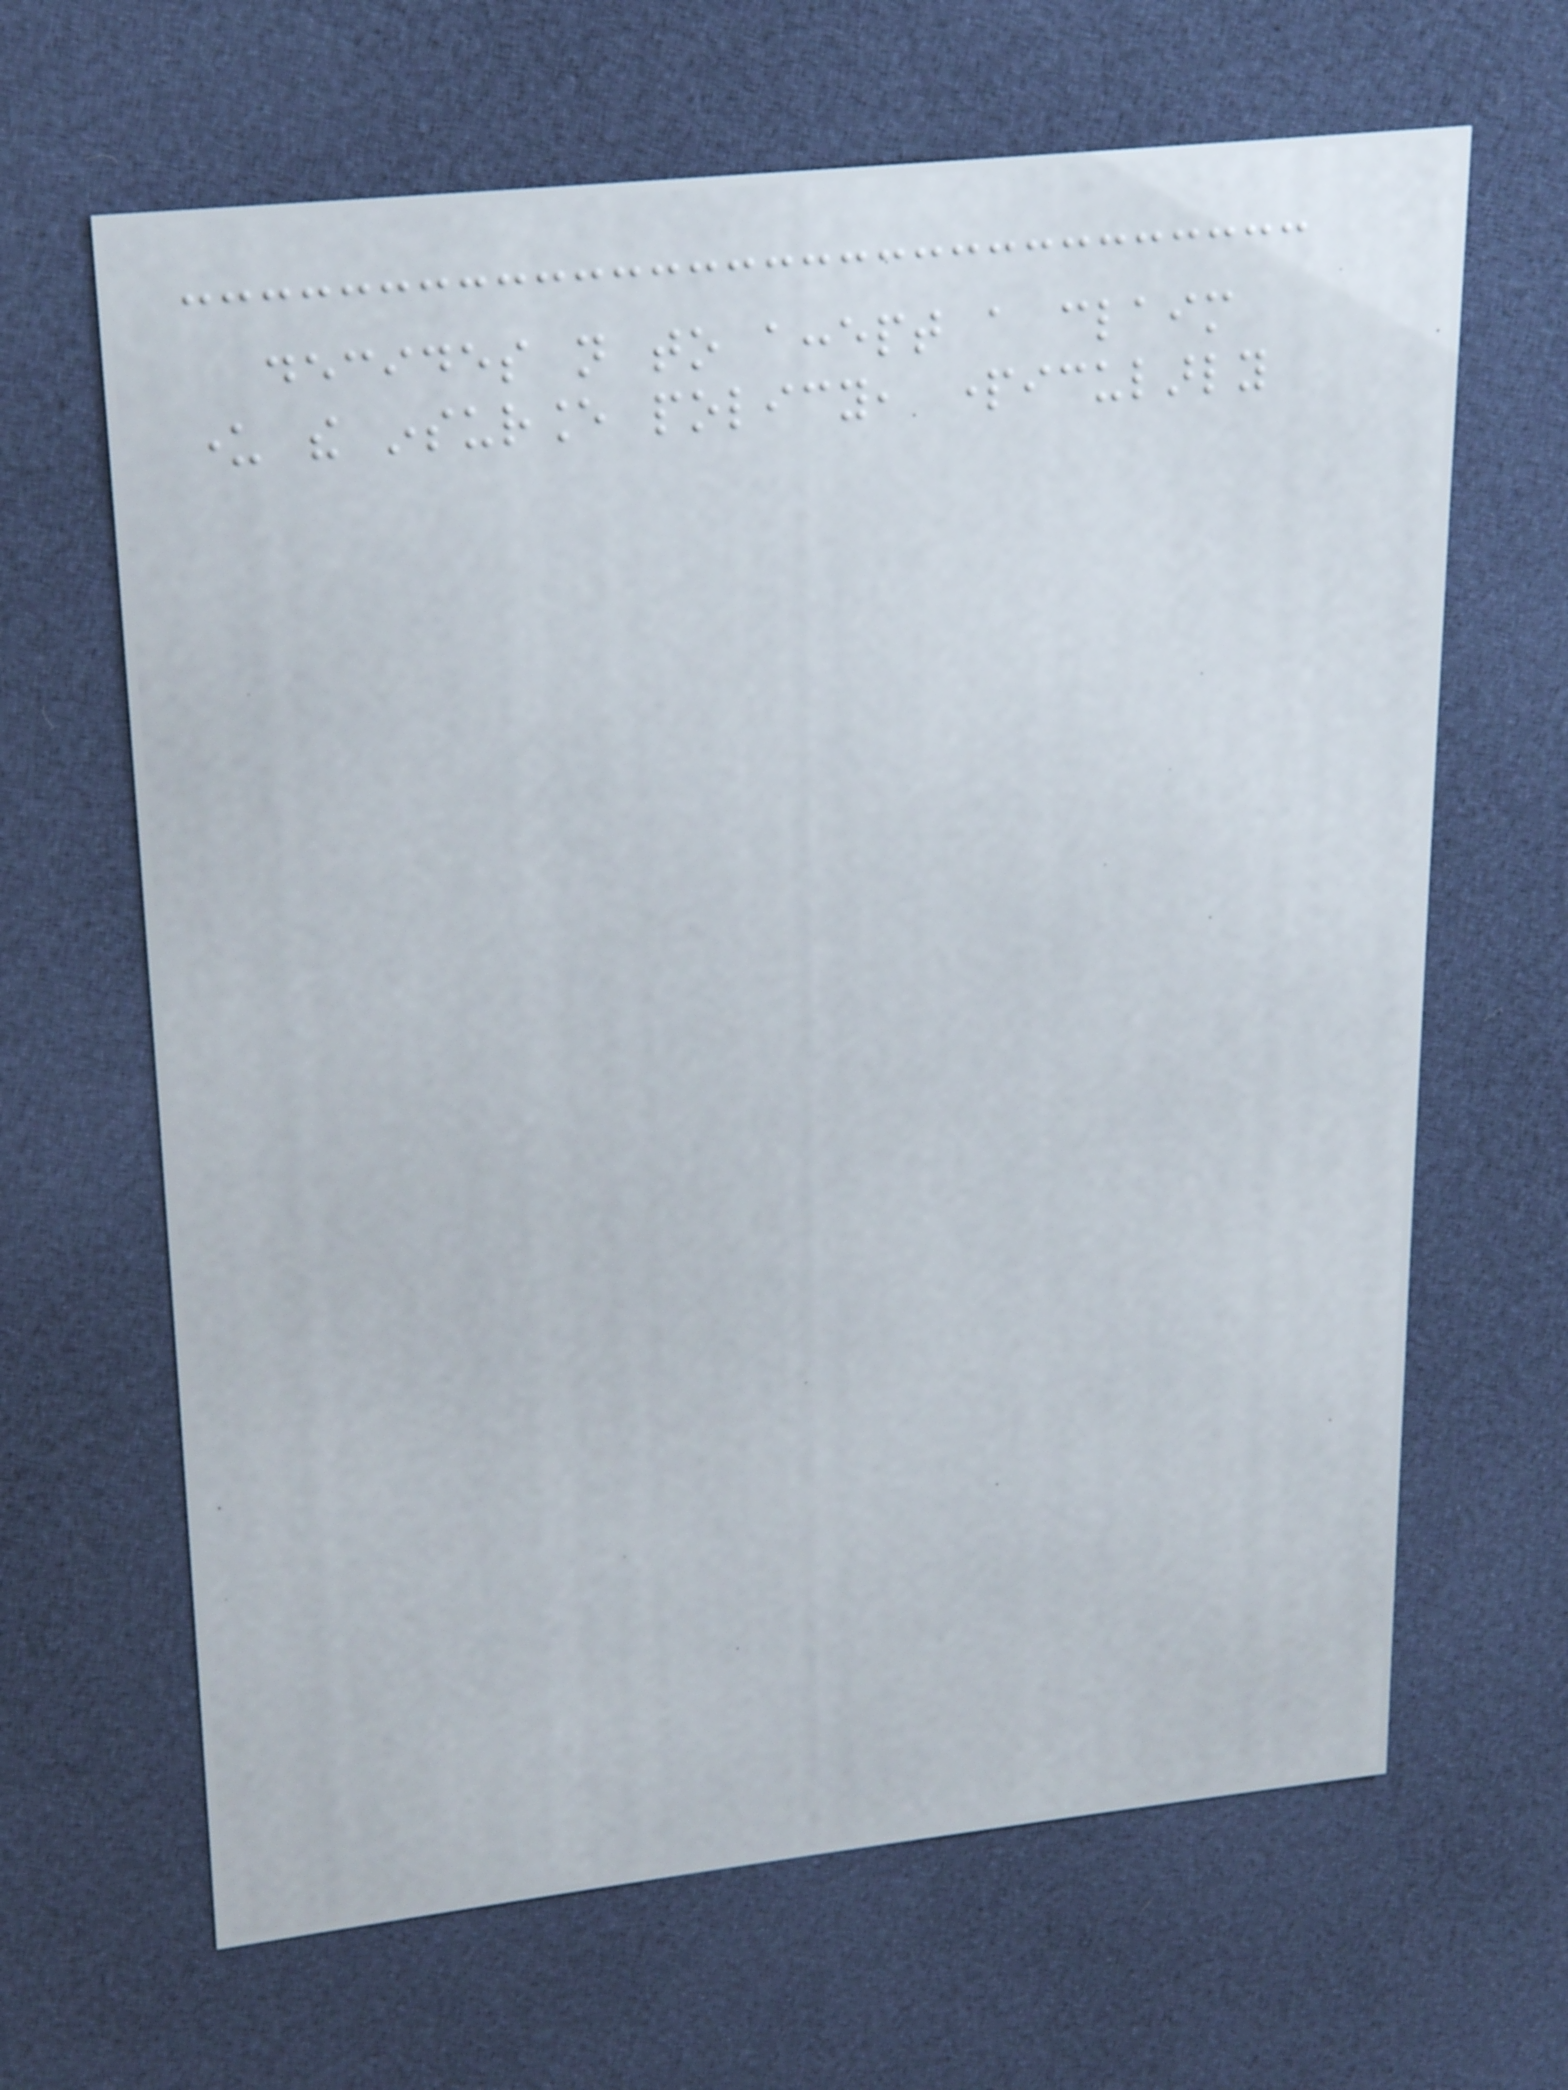decides not to accept a claim
under the insurance policy, particularly
